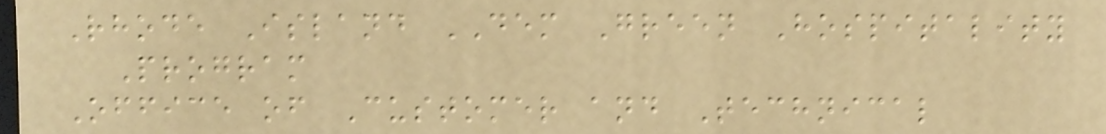Rhode Island DEM Green Hospitality
Program
Office of Customer and Technical
